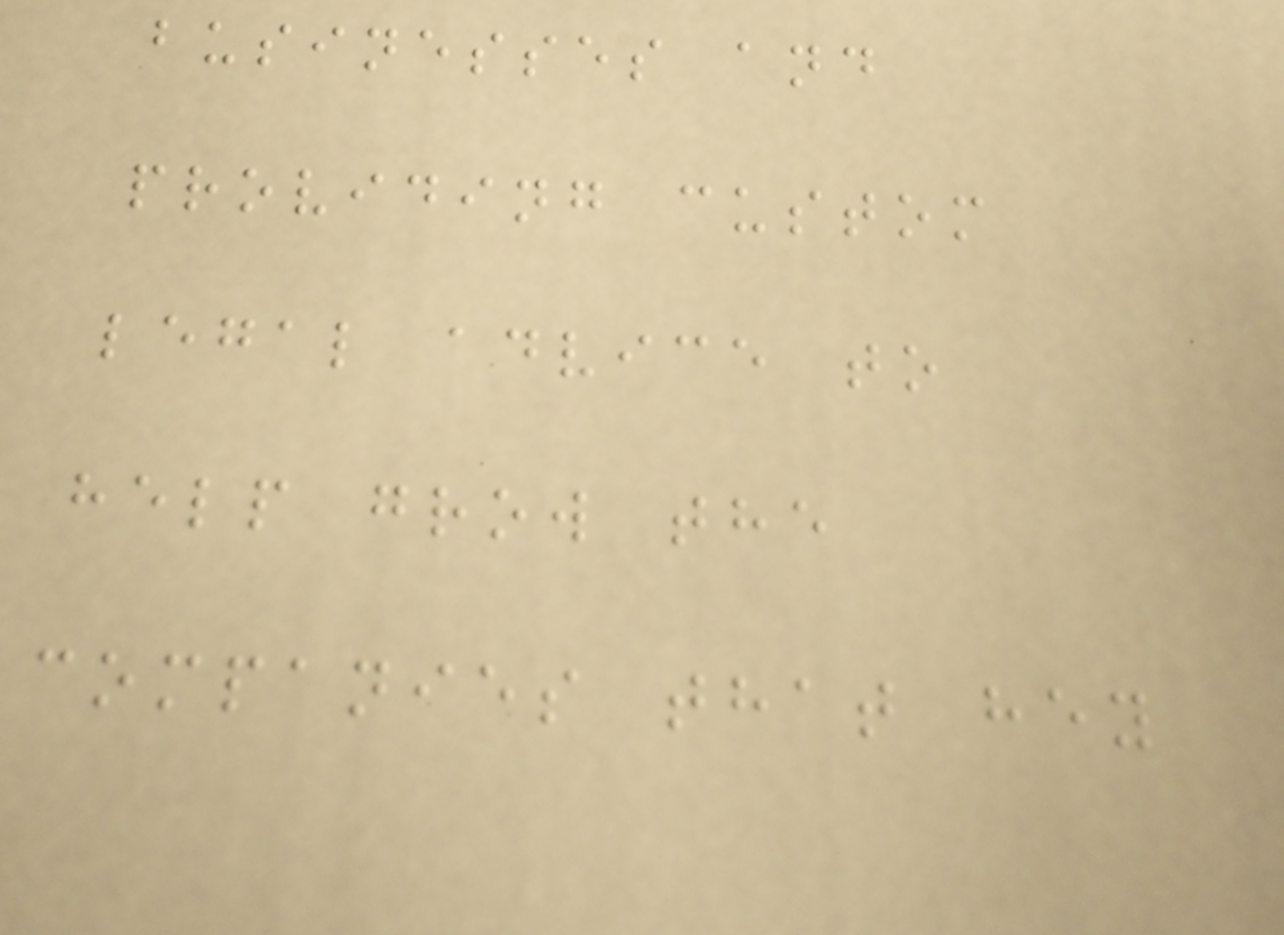businesses and
providing custom
legal advice to
help grow the
companies that hey
